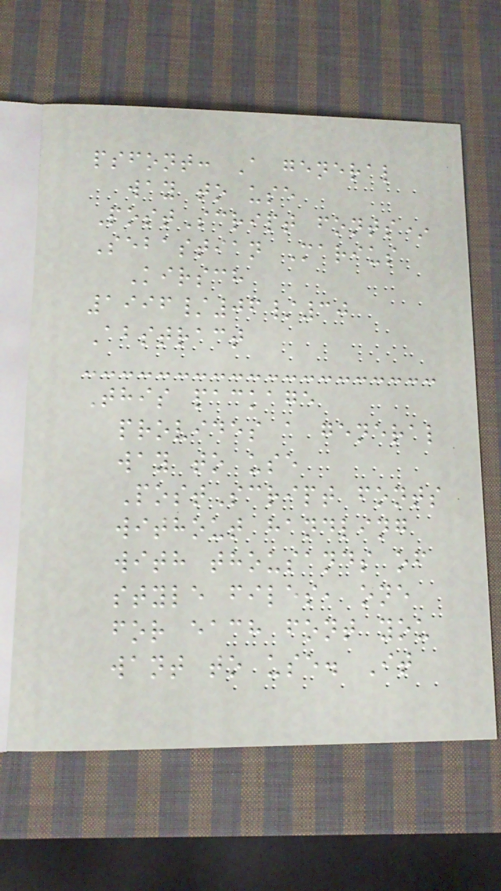psfont: A general
way to use
PostScript fonts*
Sebastian Marius
Kirsch
1996/06/30
Abstract
This package
provides a general
way to use
PostScript fonts
without handling
with thousands of
style files, one
for each font you
want to use. It
